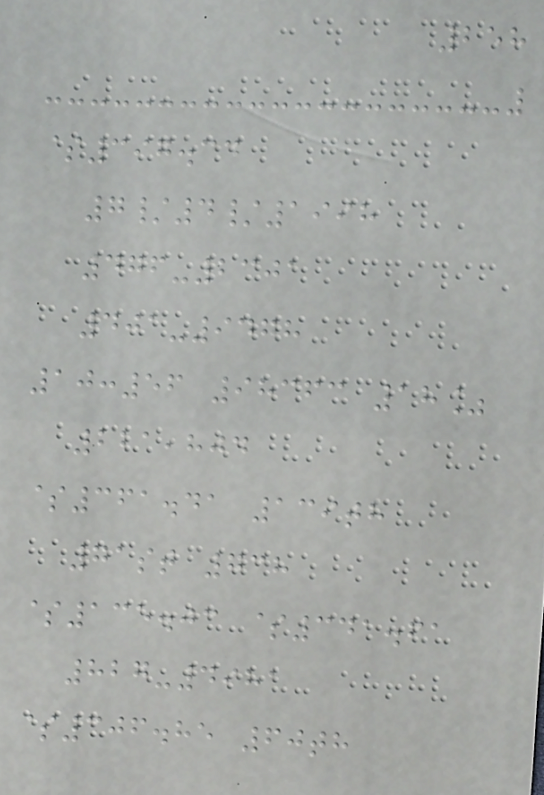258
$397.34
7/4/1998
476-2301
401-9478
10:56 98363 18%
221,804
$361.41 139th
71st 738
$135.03 $341.61
827-4981
$306.85 60th
